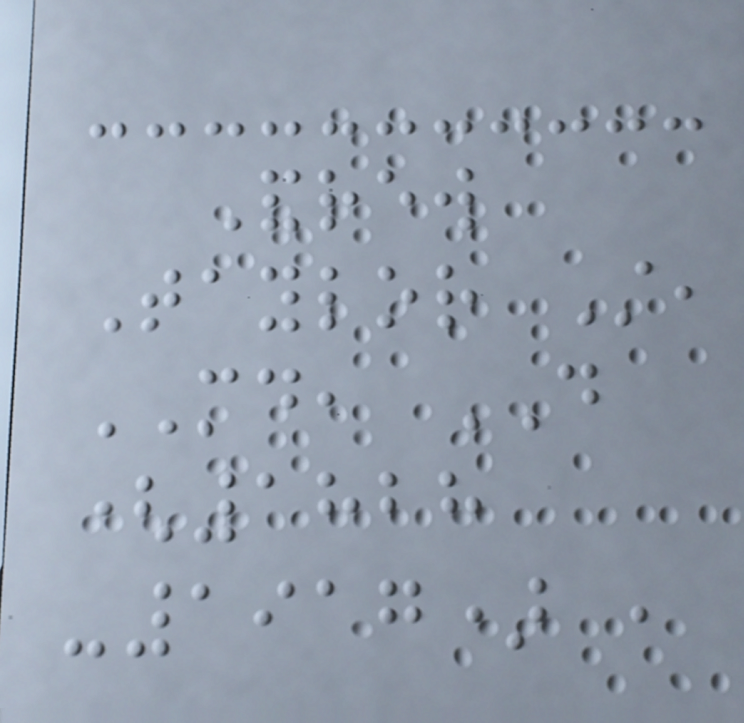Andrew
Taylor Still,
MD, DO
(1828
-1917) ,
